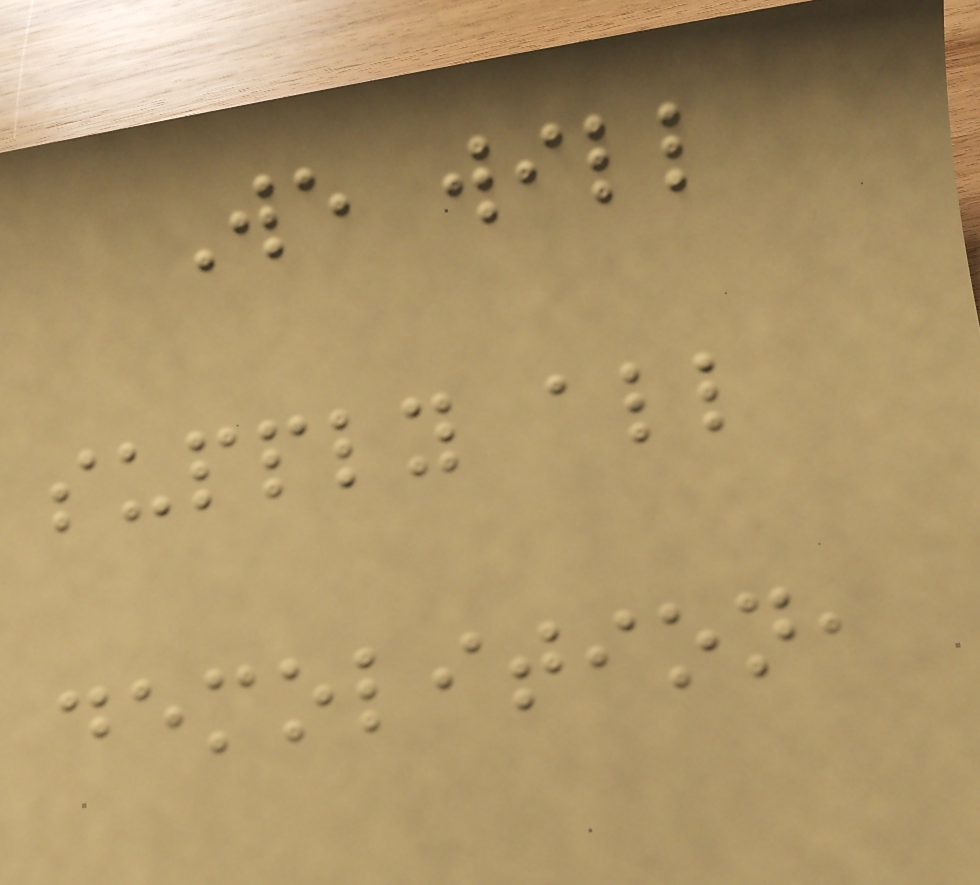We will
supply all
demolition,
